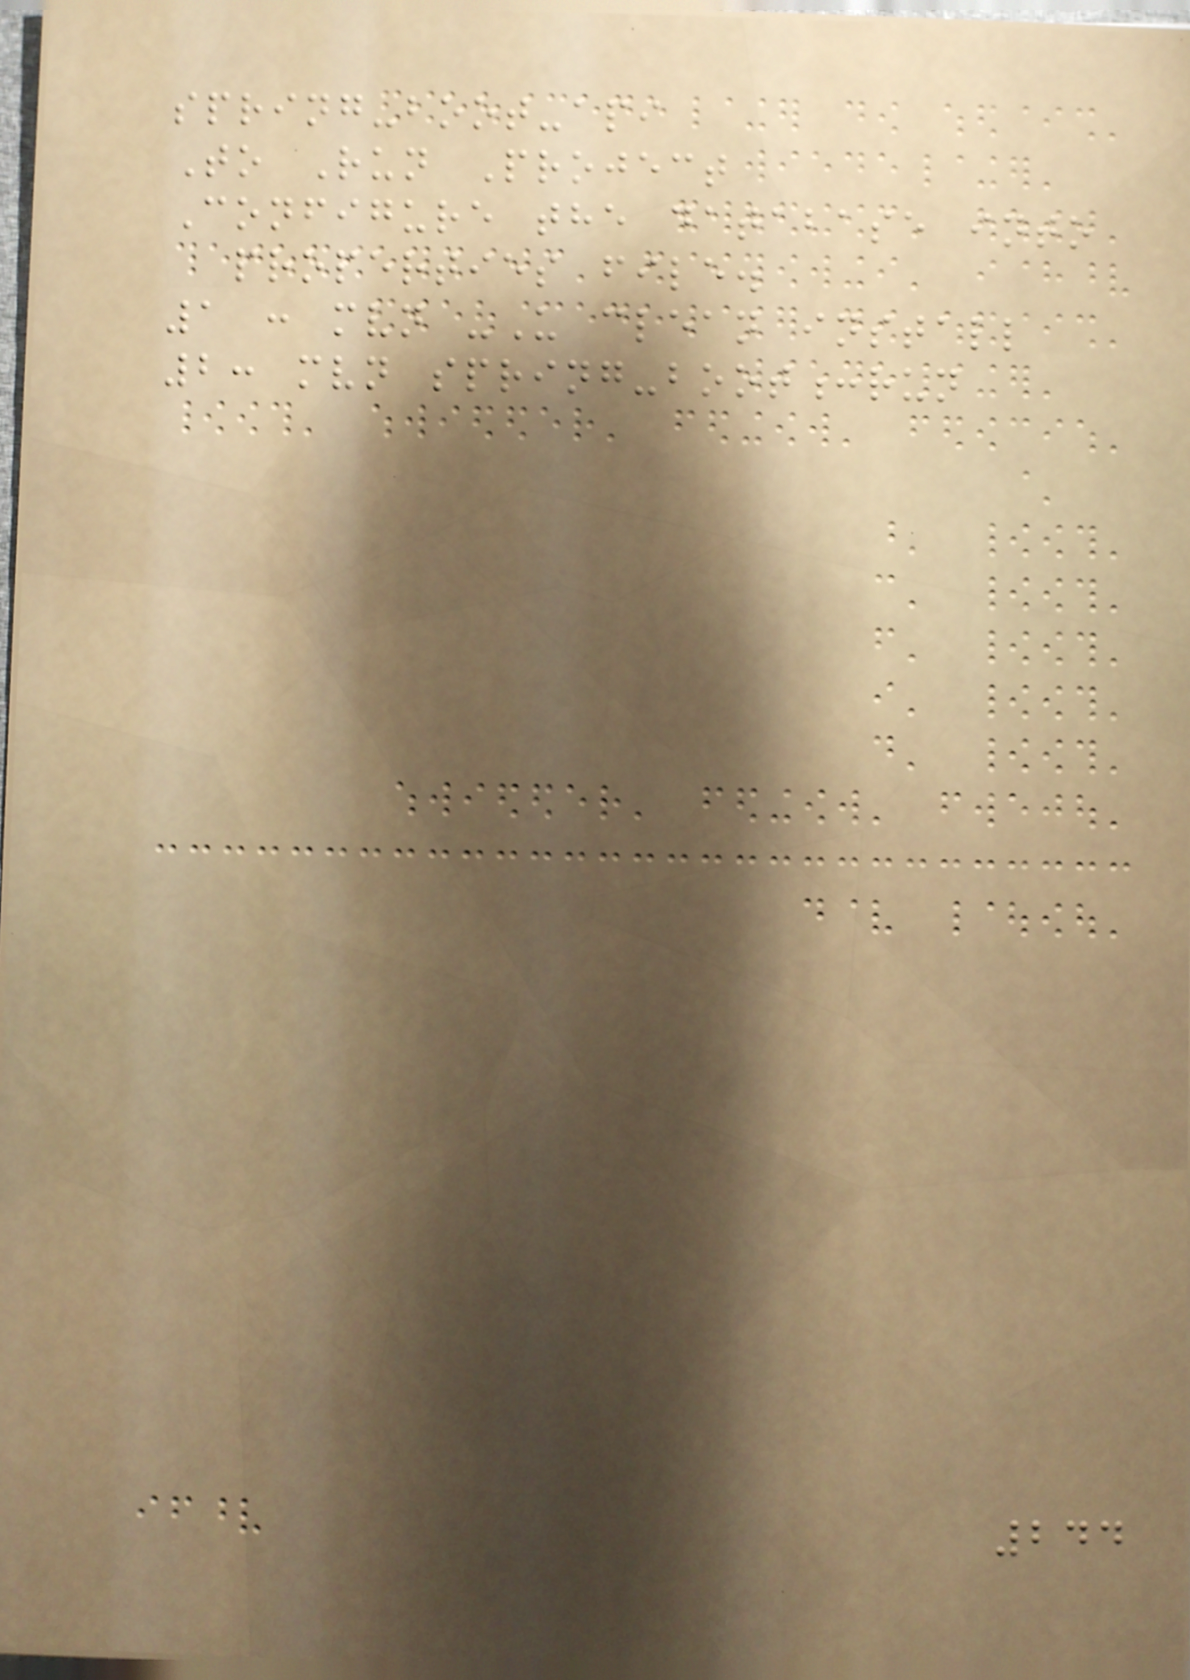spring-boot-api
To Run Project
Configure the database into
properties file.
1 : mvn -U clean install
2: mvn spring-boot:run
244
